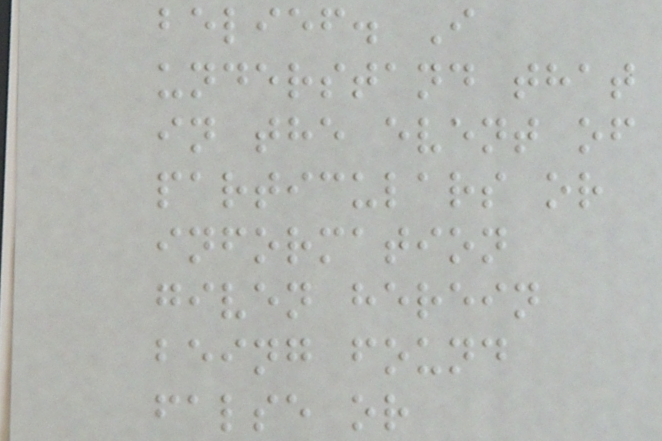belief. I
understand that
in the event of
particulars or
information
given herein
being found
false or
